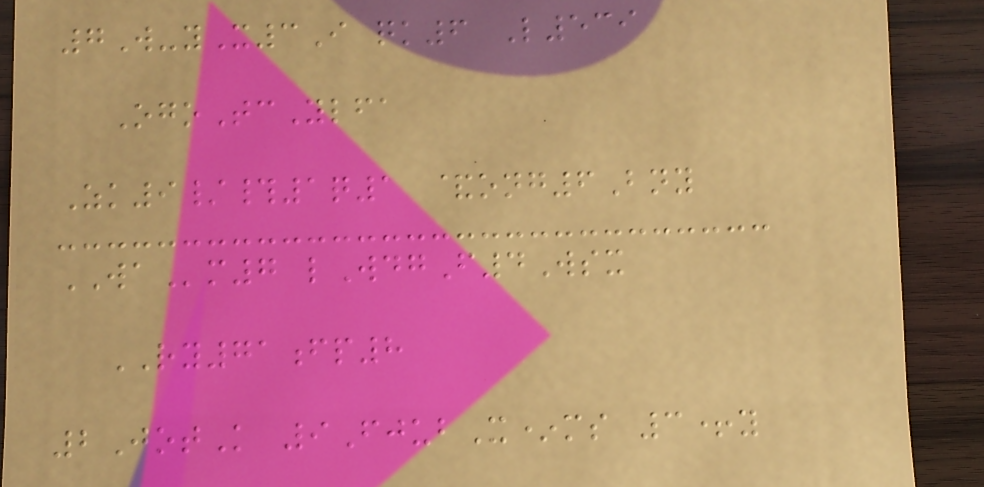7W-yX3I qk6 L539
OgoTcYlfa
Zk9/#1q1 &ong6Bny
WAm7 lWdgF4Wsx
RY71fp8
2JotK 9FjubX*ms 3+y
